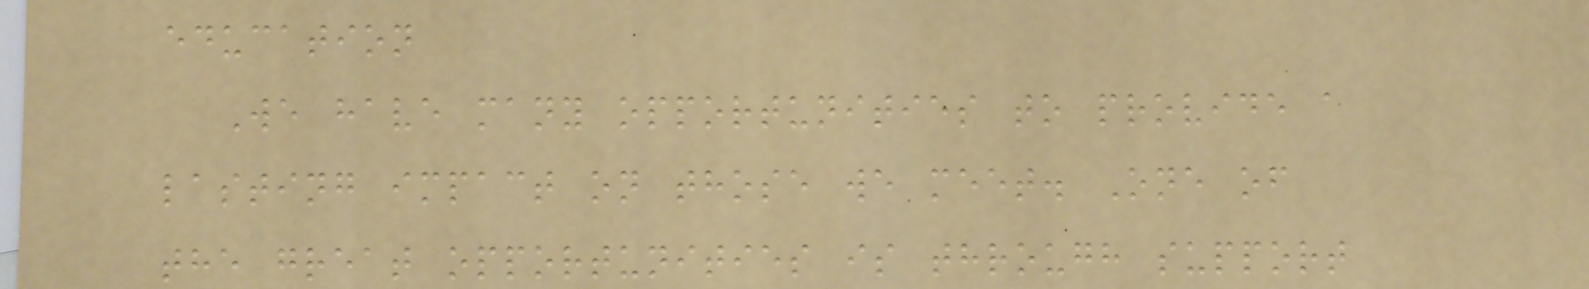education
We have many opportunities to provide a
lasting impact on those we meet. One of
the great opportunities is through support
